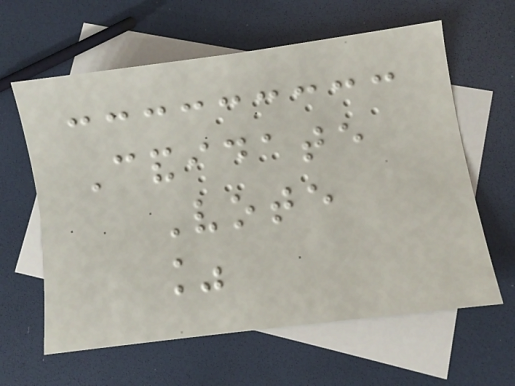Candidate
Vote
%
